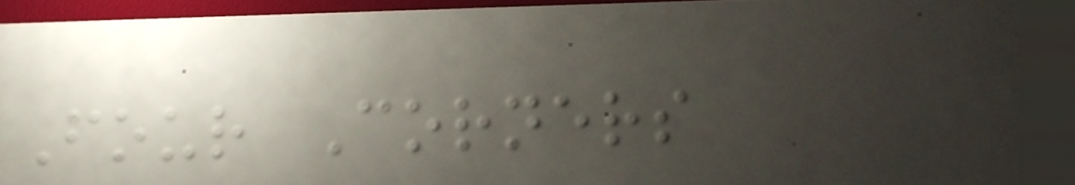Four Corners
